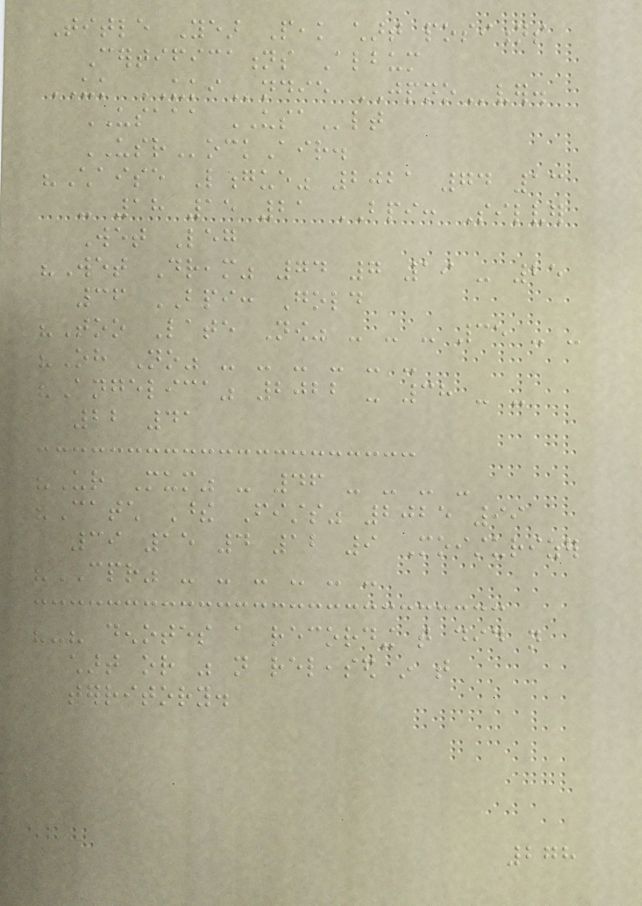Title Year Peak chart positions
Certifications Album
UK UKIndie JPNOver.
USAAA USAlt
USRockAir.
"Chaise Longue" 2021 74 13
- 18 15 21 BPI: Silver
Wet Leg
"Wet Dream" 74 7 19 - 25
36 BPI: Gold
"Too Late Now" - - - 35 - -
"Oh No" - - - - - -
"Angelica" 2022 - 38 - -
22 41
"Ur Mum" - 46 - - - -
"Catch These Fists" 2025 99
39 15 4 12 9 Moisturizer
"CPR" - - - - - -
"-" denotes a recording that did not
chart or was not released in that
territory.
278
